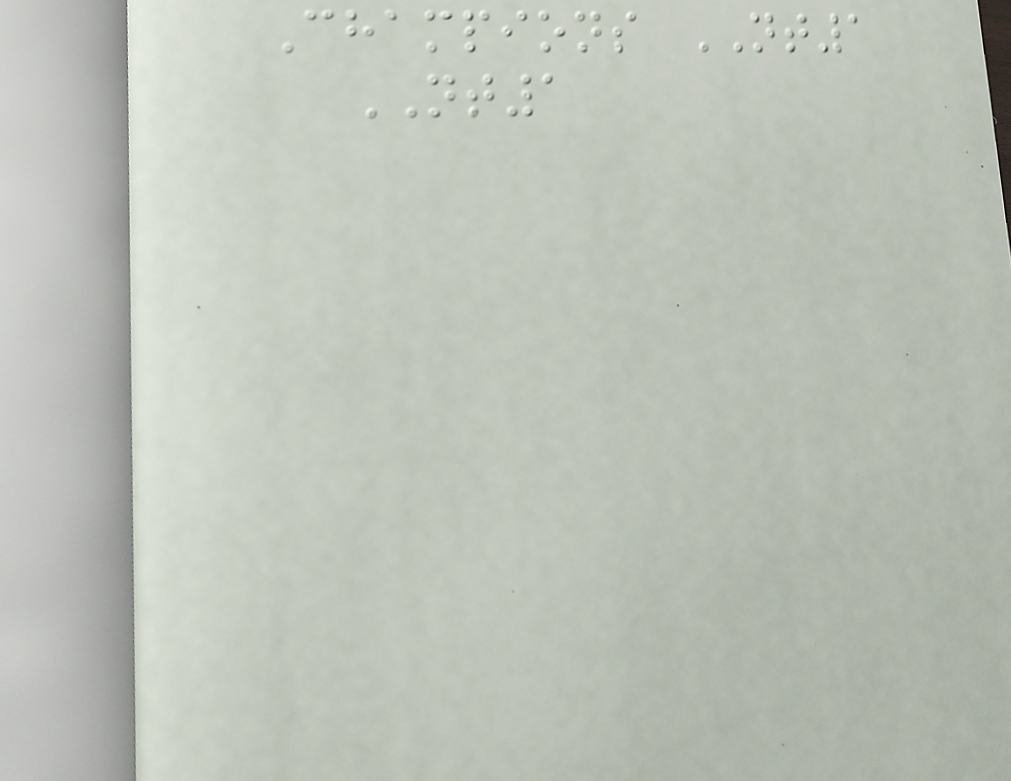Champions NT1
NT1
